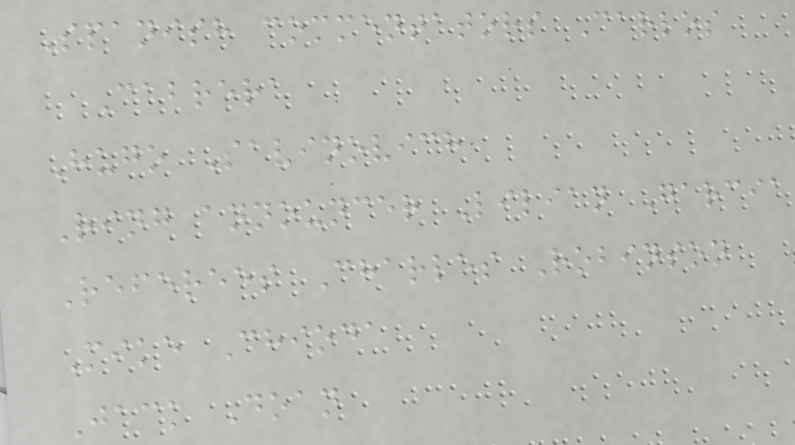Spanish commentators Carlos
Cabrera
Hugo Savinovich
Ring announcer Lilian Garcia
Referees Charles Robinson
Mike Chioda
Jack Doan
